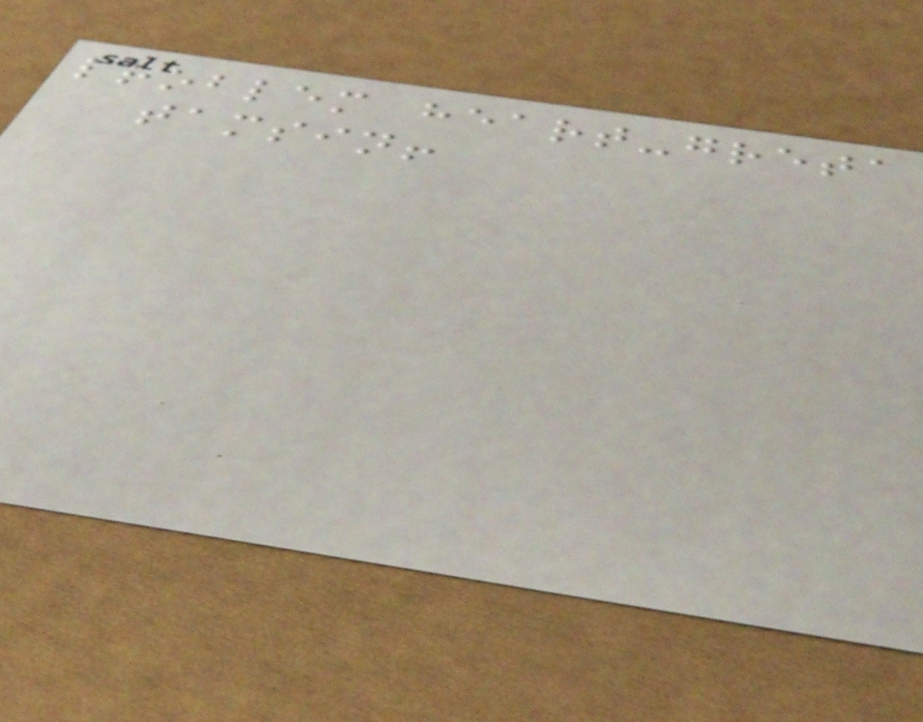problem heart-greta
tamsin!
